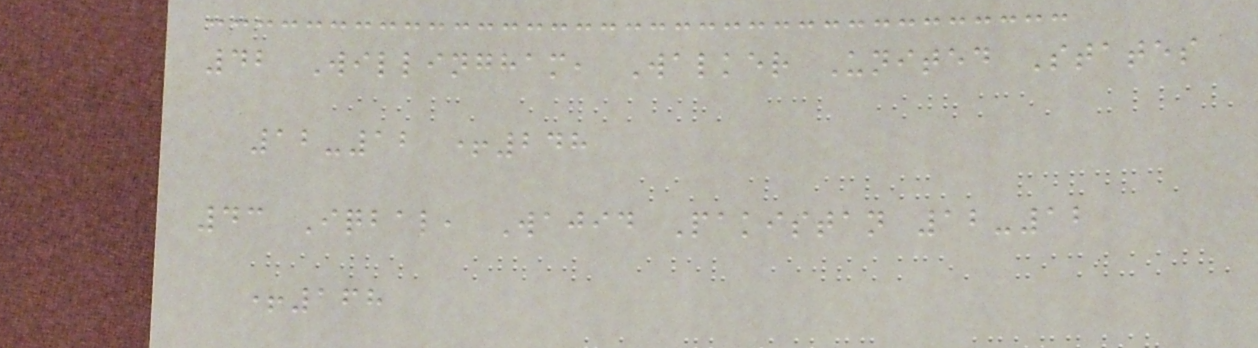42 Willingham, Walker United States
12-12 +248
43 Iqbal, Wajid Pakistan 12-12
+168
